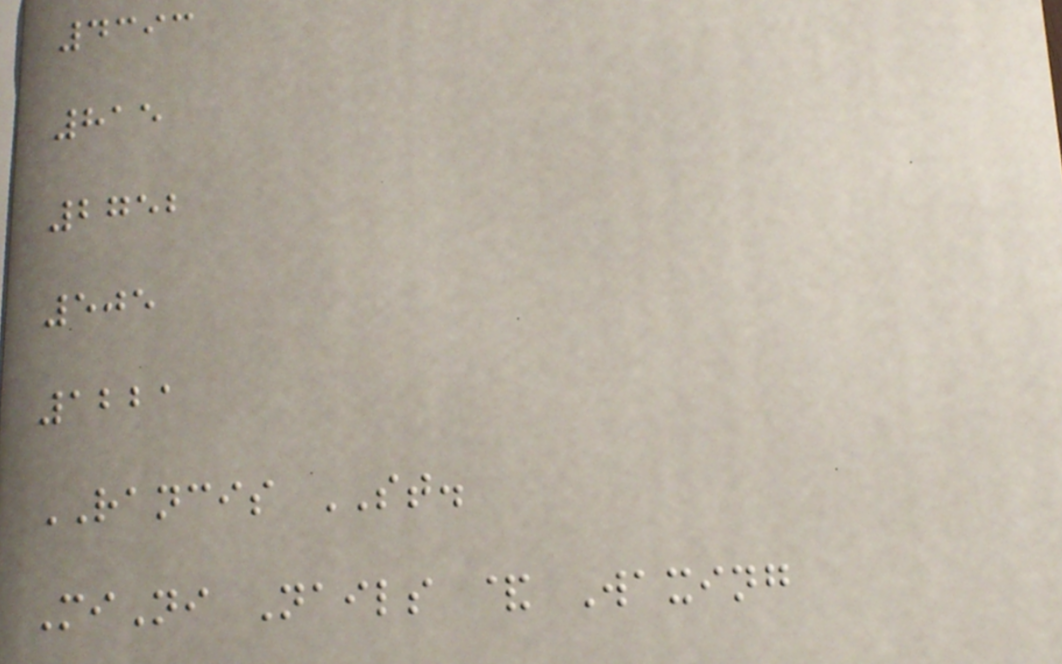4393
815
2752
505
1221
RANCIS ST.
MiNi Nails & Waxing
